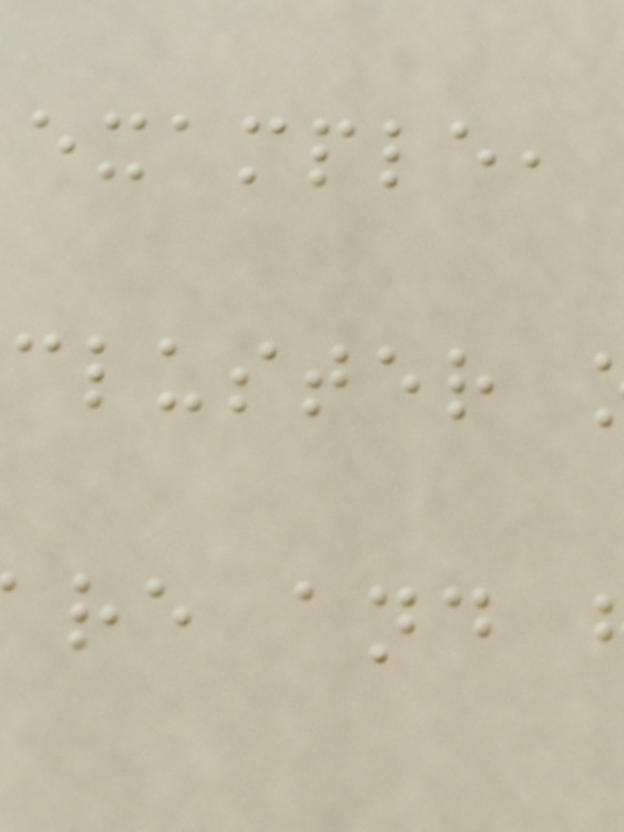example,
cluster
